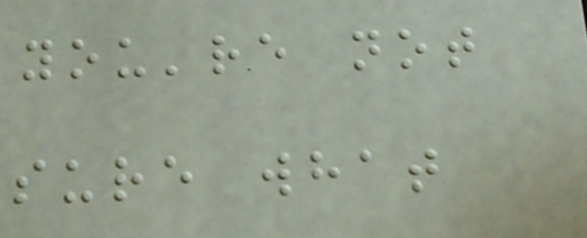you're not
sure what
